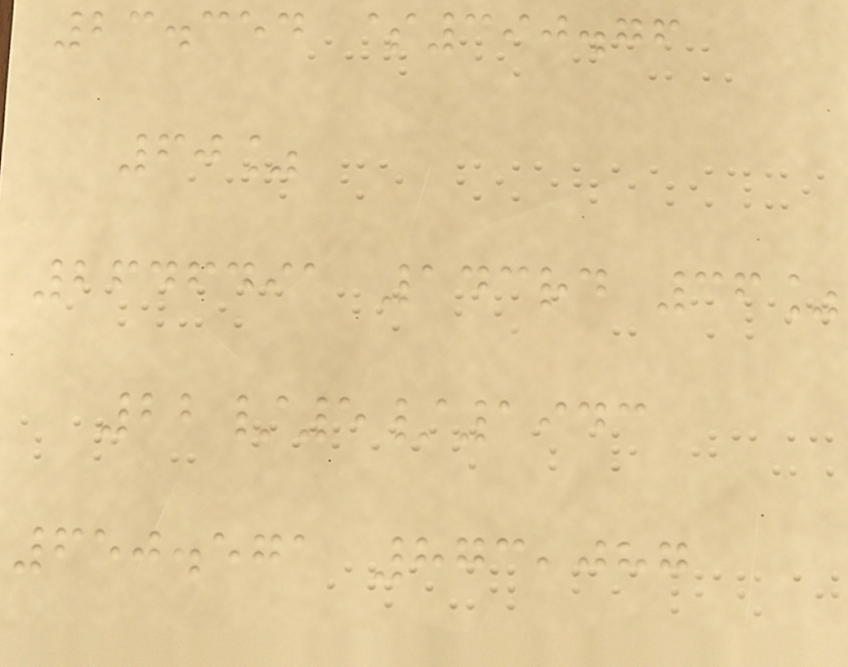23.354 $390.76
60%
2646491 143rd 36%
22/5/1943
650.571 873,087
